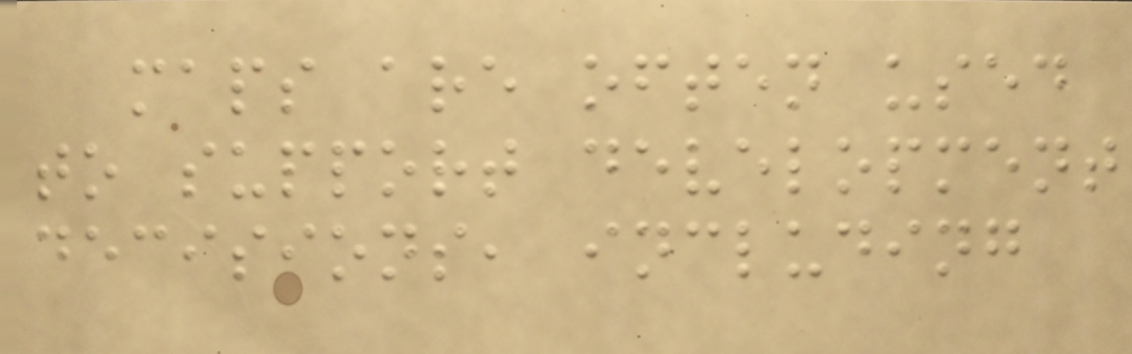maps are often used
to support development
decisions, including
